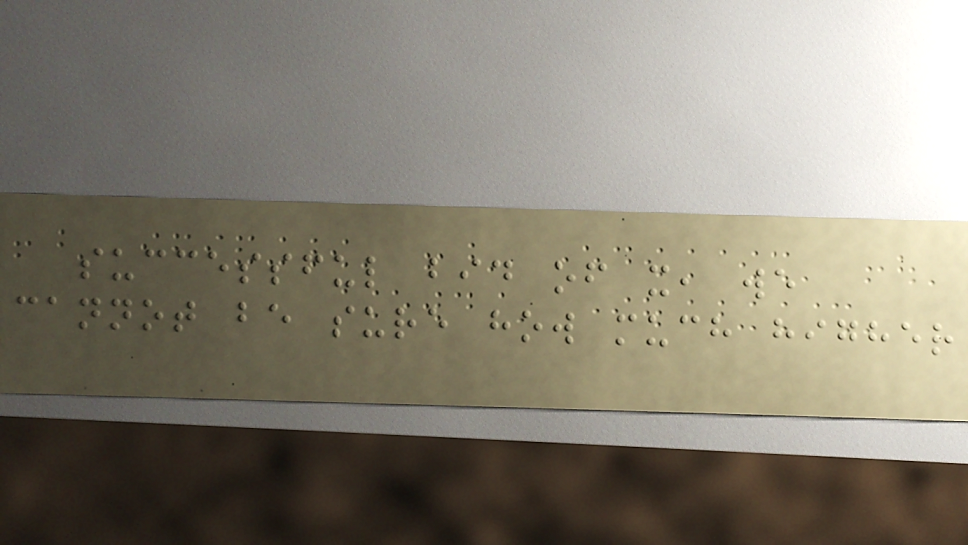successful bid of x, we
cannot be sure how much higher
